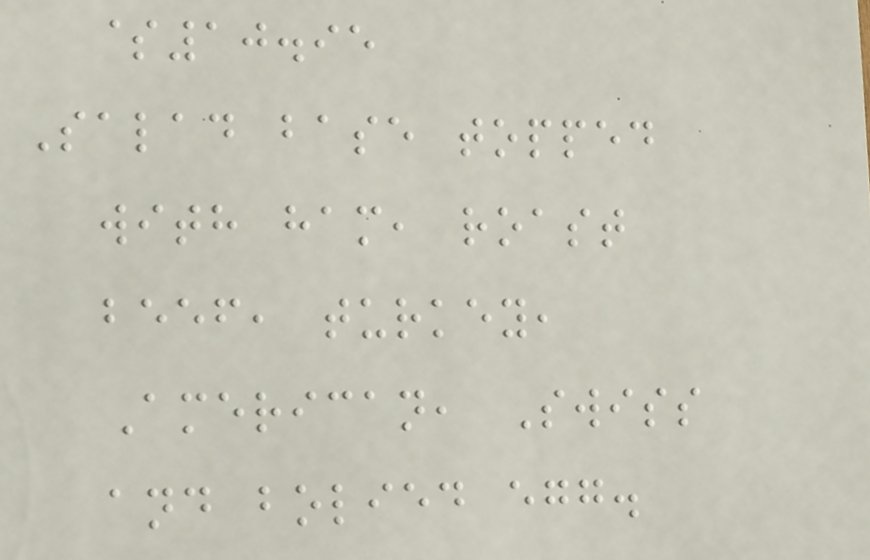$10.95
Salad base topped
with ham, roast
beef, turkey,
American, Swiss
and bolied egg.
